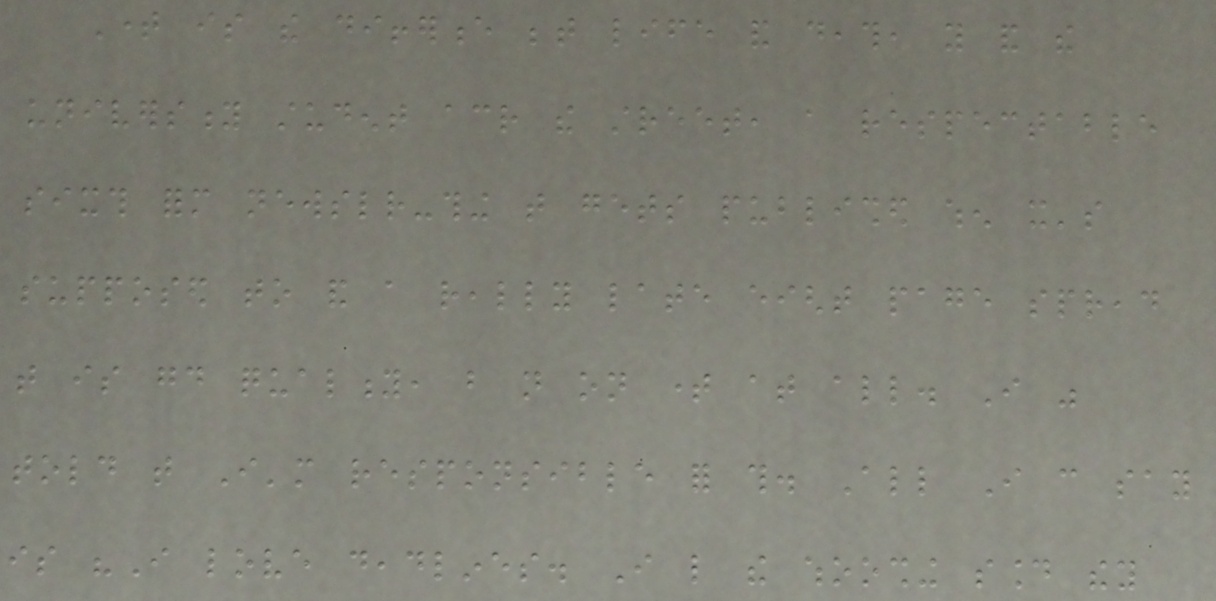Time is the difference between life and death, you and the
university student across the street, a respectable
sixth form newsletter-thing that gets published when it's
supposed to and a really late eight page spread
that is good quality, but not on time at all. I was
told that I'm responsible for this. All I can say
is "I love deadlines. I like the whooshing sound they
